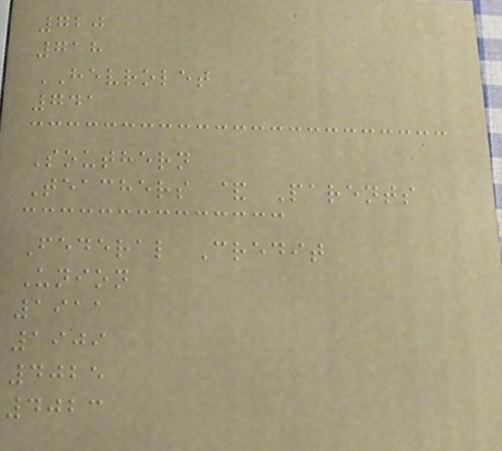720
718
HEVROLET
741
Southern
Teachers & Parents
Federal Credit
Union
1911
1909
4025
4023
